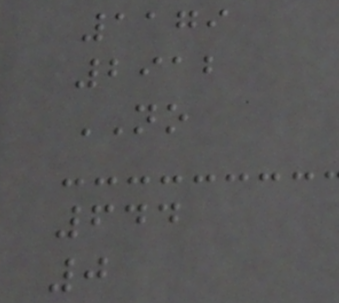1179
2912
NO
644
0
